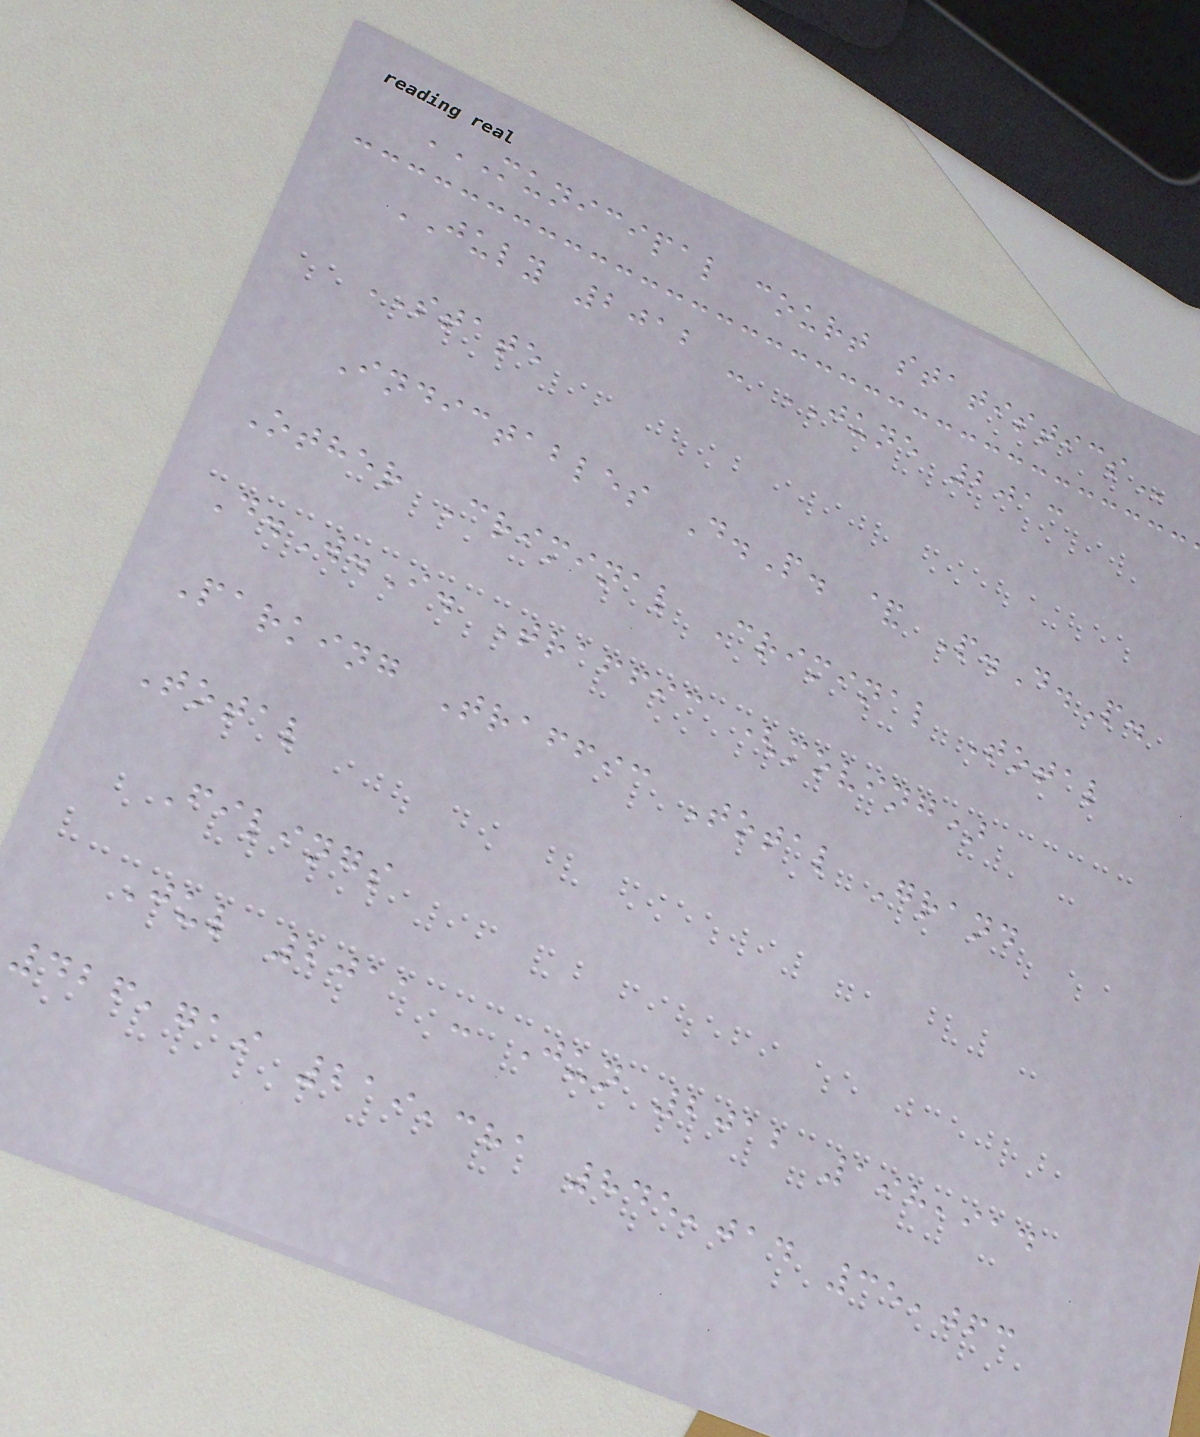MUNICIPAL COURT STATISTICS
JULY 2012 - JUNE 2013
STATE
Indictables D.P. & P.D.P.
Other Criminal Criminal Total
D.W.I. Traffic (moving)
Parking Traffic Total Grand
Total
Filings
Jul 2011 - Jun 2012 198,914
426,719 219,381 845,014 35,063
